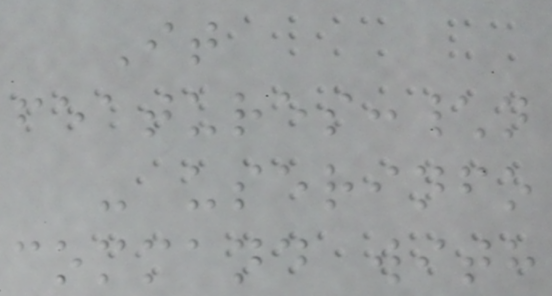It
features:\n
- userinfo
command with
